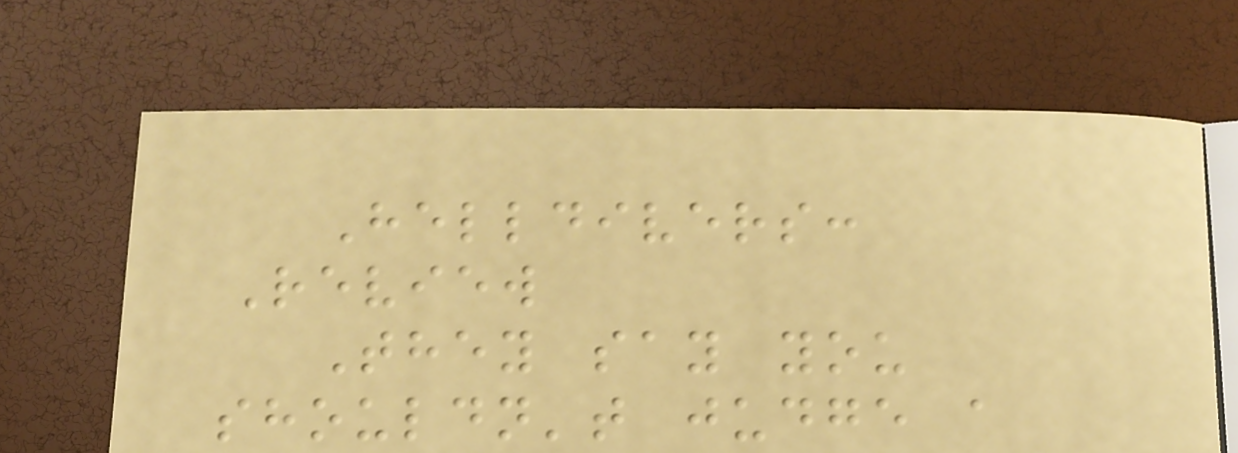Helldivers:
Review
They say you
shouldn't judge a
